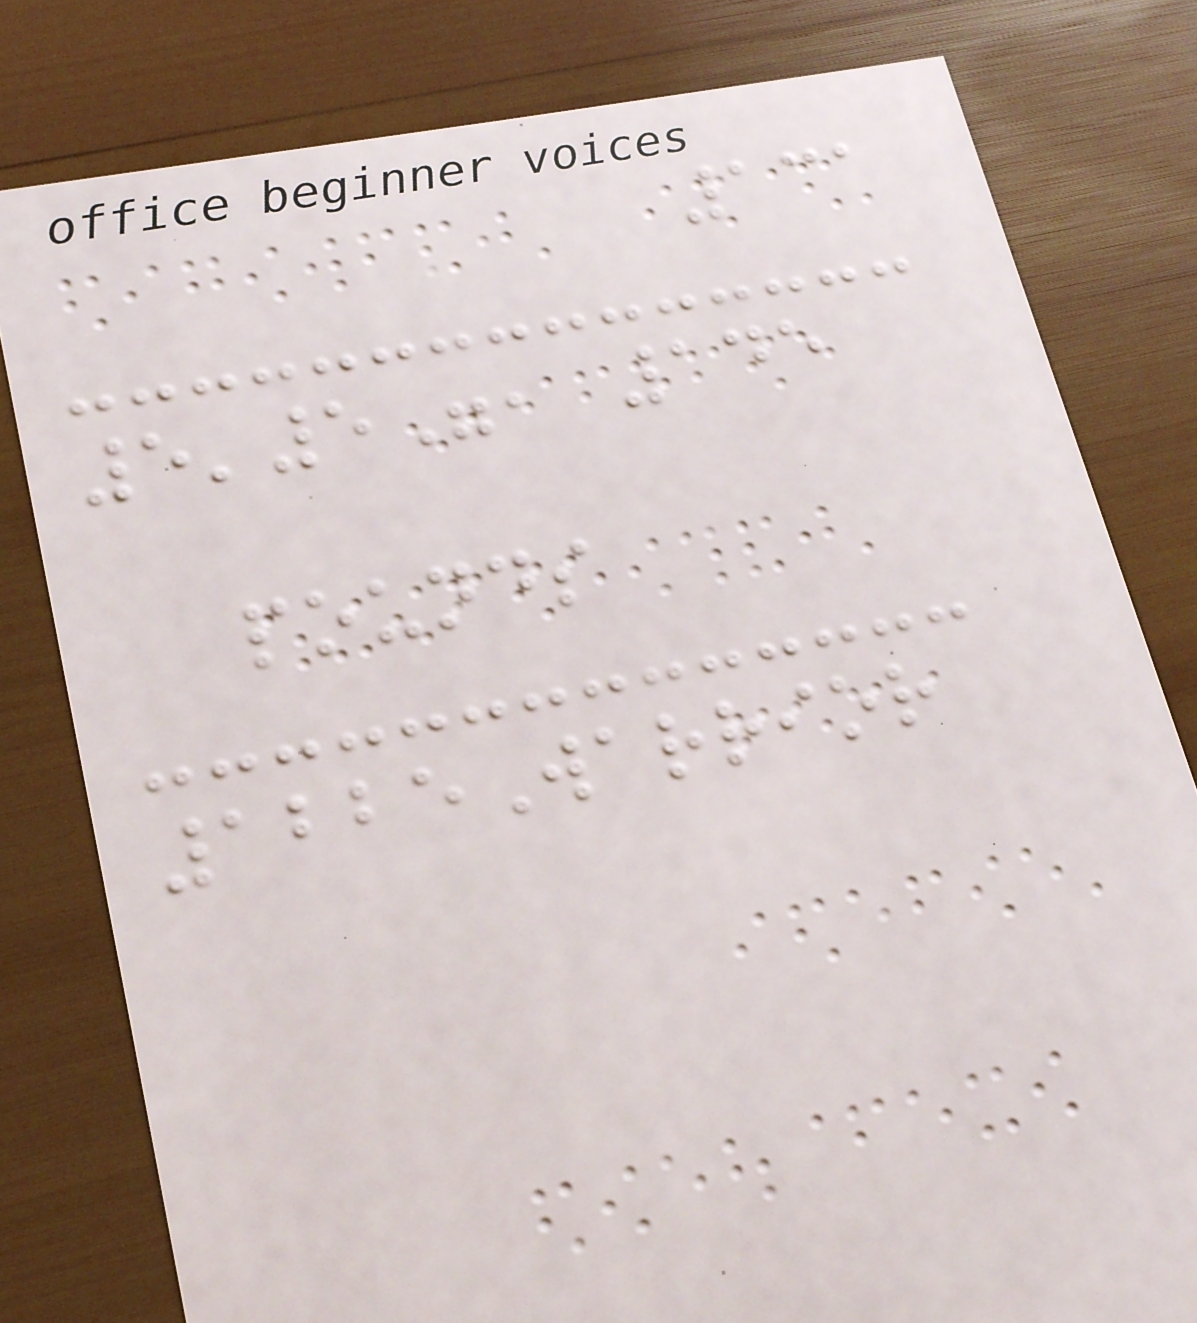131
5'5", 145
pounds
1225Warrior
